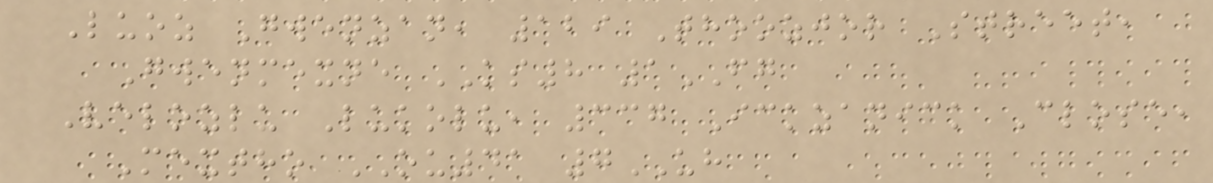Luoz Gwenzan, 129 Thoozjor Street,
Gwenmexne KS8 1FG
Velozlu Lukolu, 337 Ickzanick Close,
Mextho OU41 7UH
